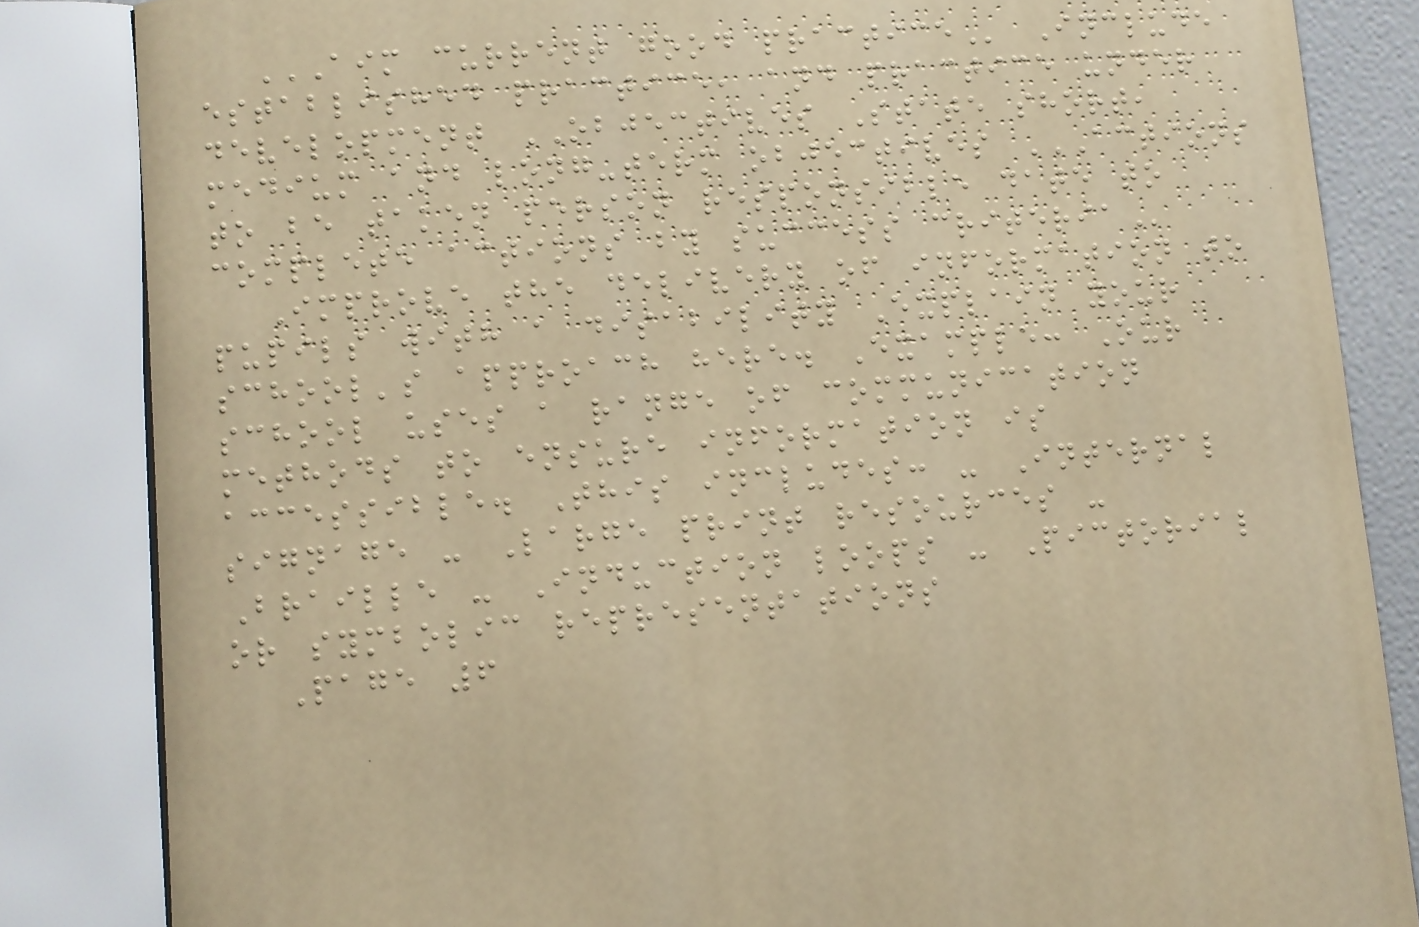AIM CURRENT GOOD PRACTICE Include
established practice, and practice under
development OBJECTIVES State short,
medium and long-term objectives ACTIONS
TO BE TAKEN PERSON RESPONSIBLE DATE TO
COMPLETE ACTIONS BY SUCCESS CRITERIA
Improve the delivery of information to
pupils with a disability Explain your
school's approach here. Example: Our
school uses a range of communication
methods to ensure information is
accessible. This includes: - Internal
signage - Large print resources -
Braille - Induction loops - Pictorial
or symbolic representations
Page 6
